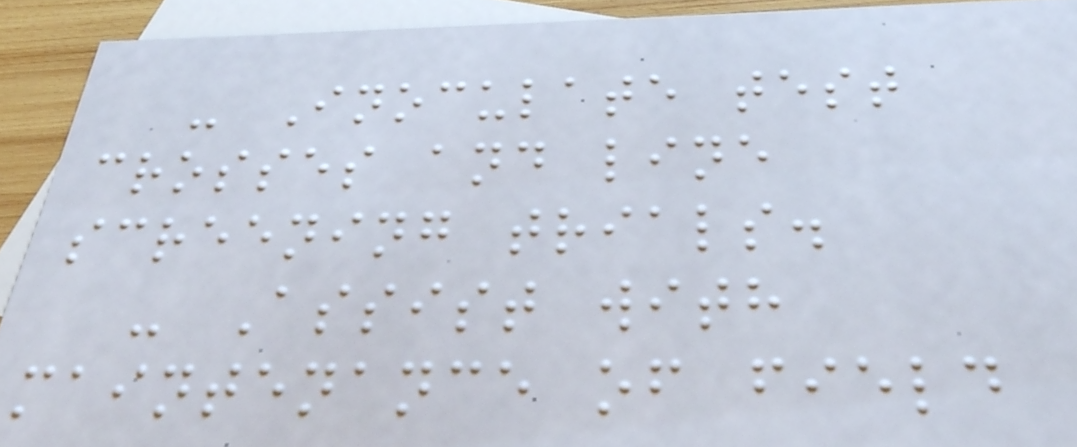- Inoculate test
crosses and line
screening trials.
- Assist with
maintenance of field
